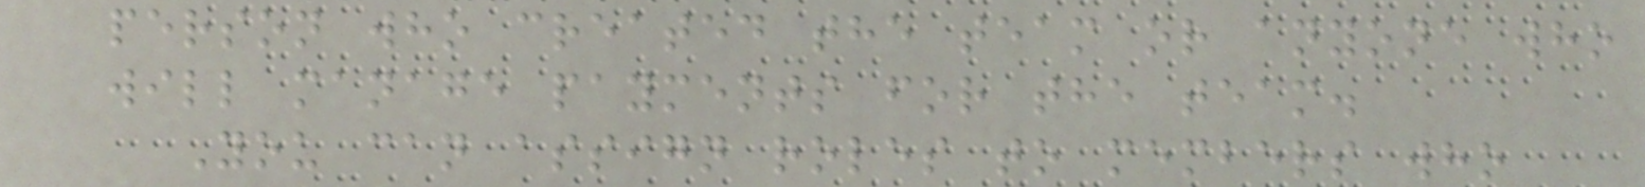person who created the team or anyone who
will manage payments for the team.
You can assign roles to members who
